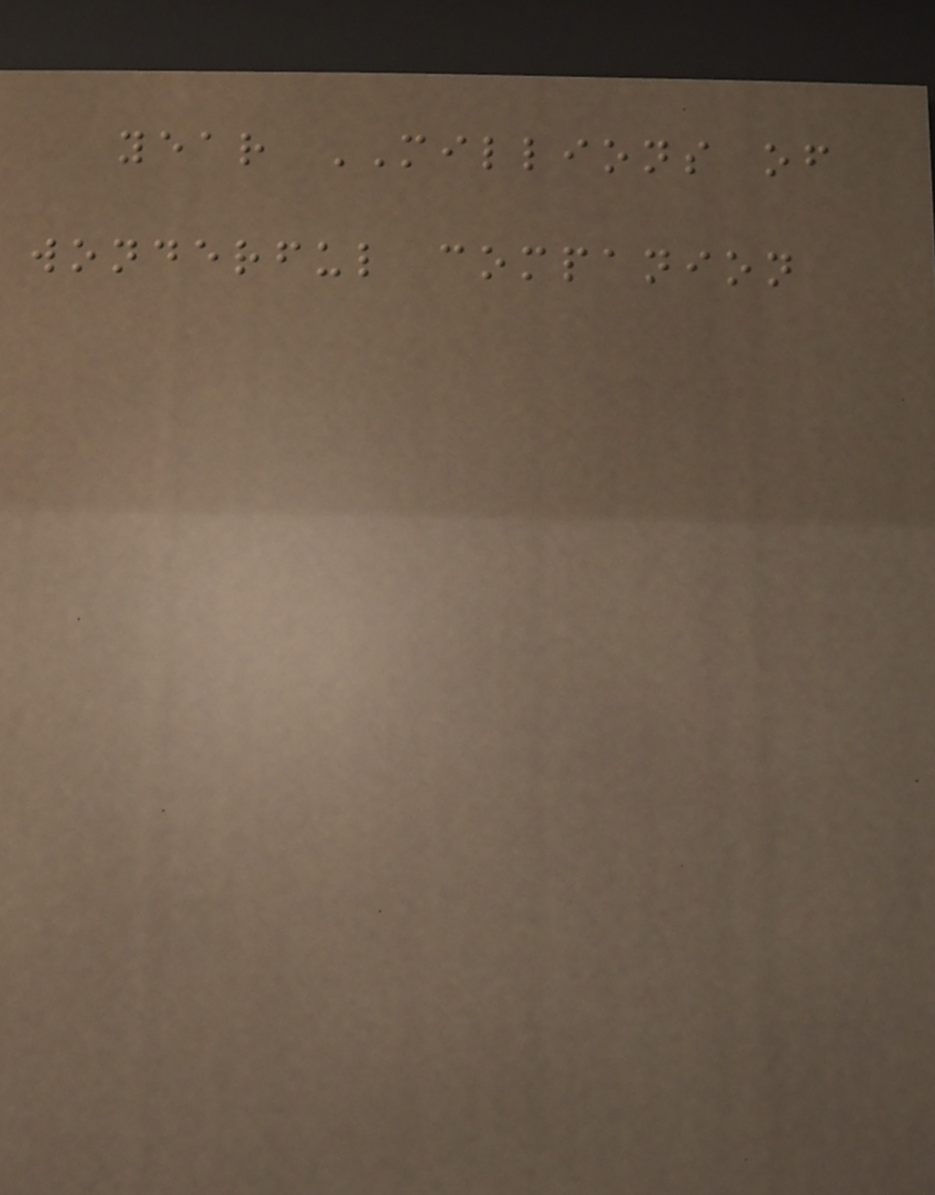year MILLIONS of
wonderful companion
